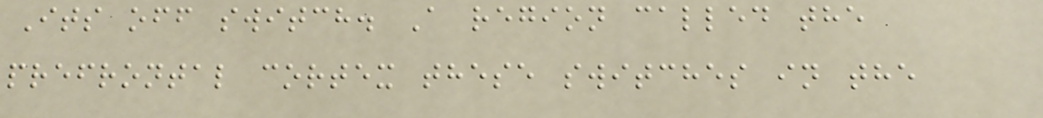Its off switch. A region called the
prefrontal cortex these switches in the
